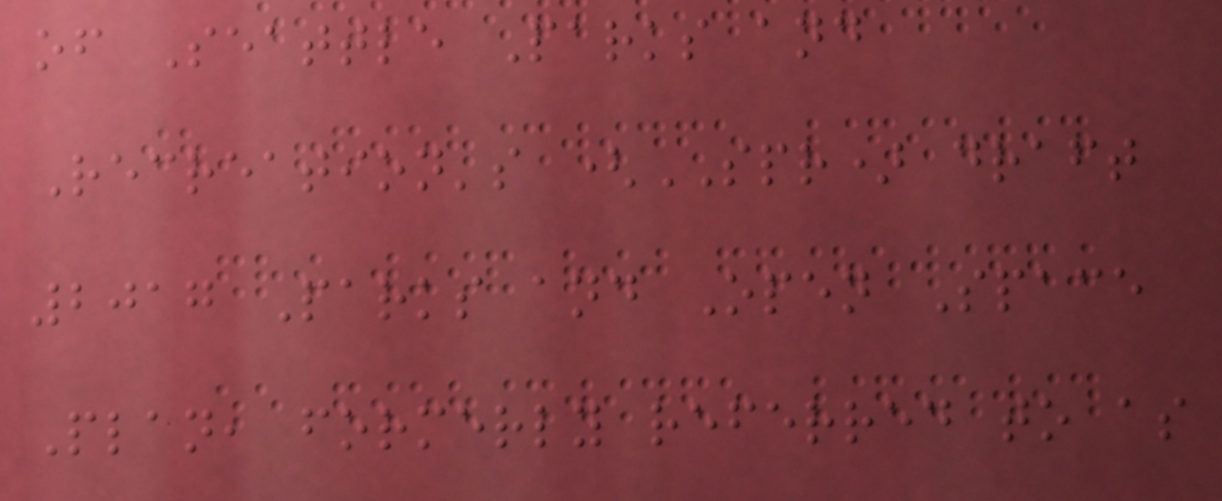of Seattle Parks and
Recreation's (SPR) draft
2017 Parks and Open Space
Plan, formerly referred to as
